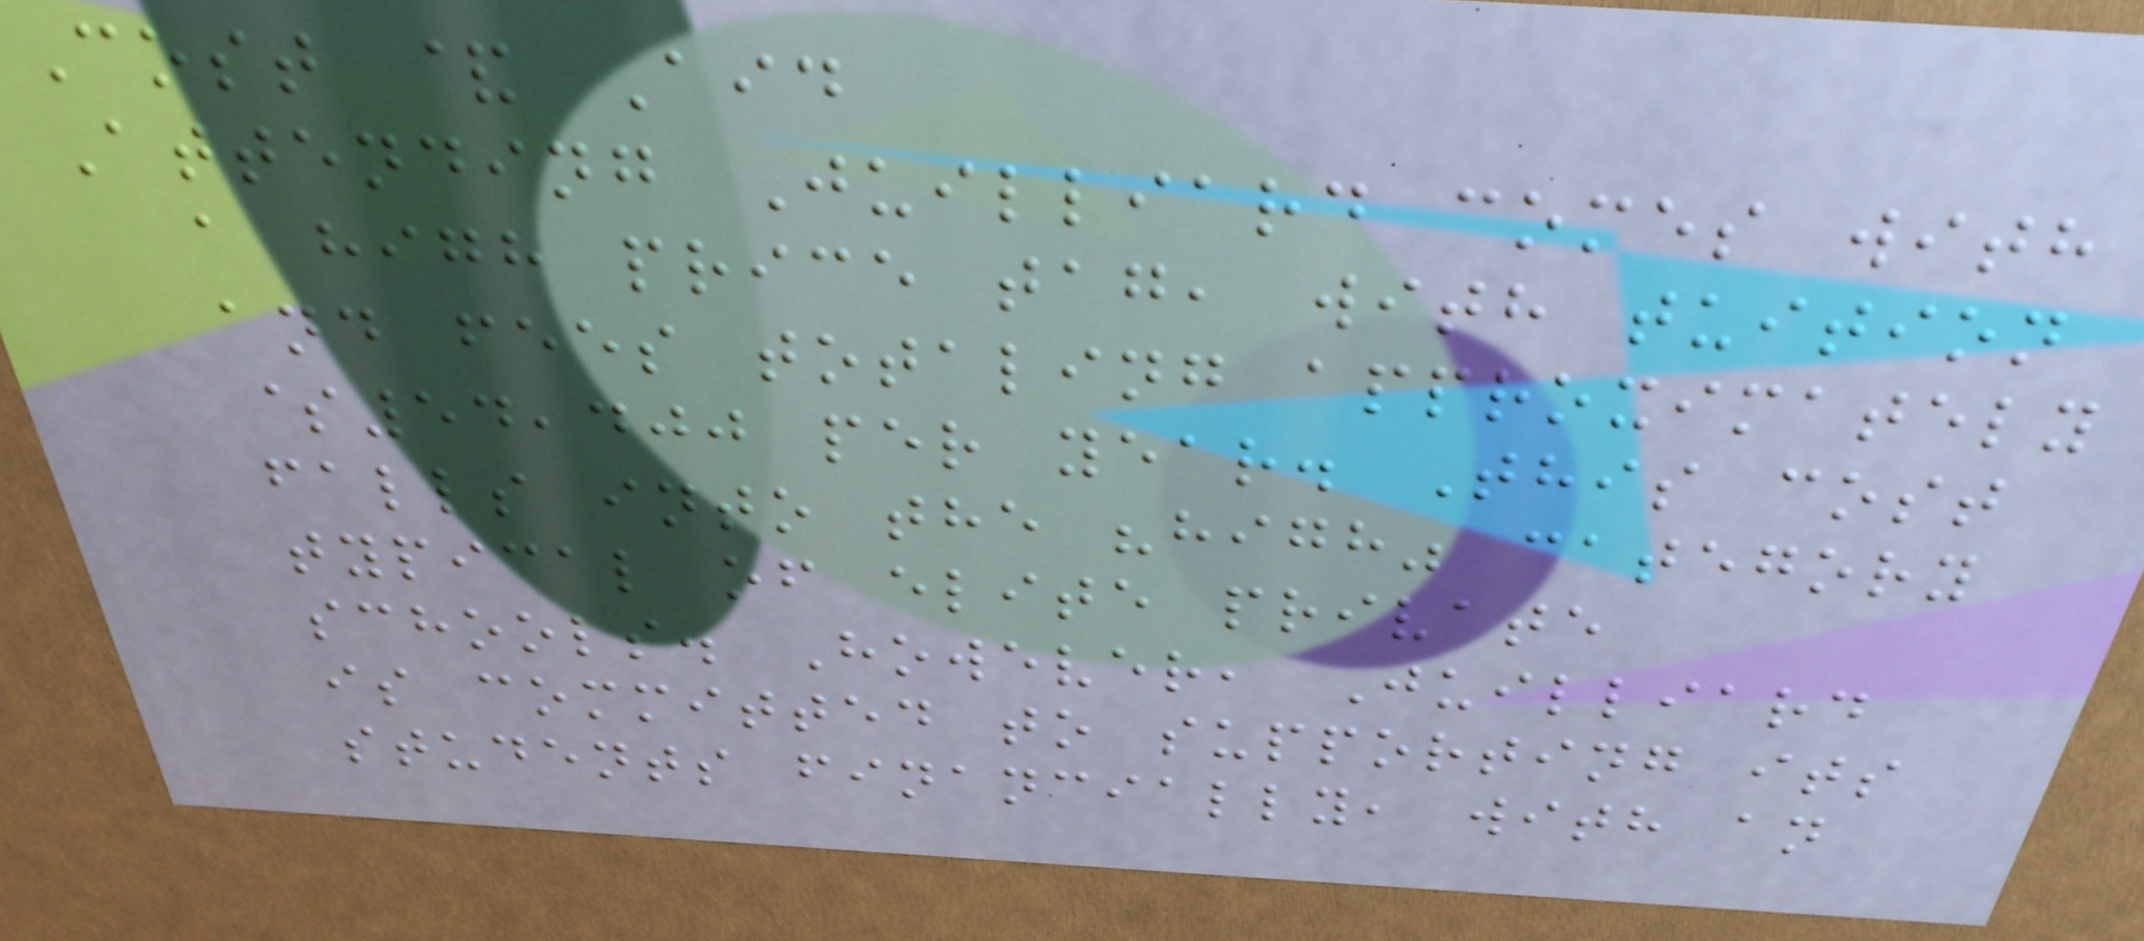Cost & Aid
Attending Juilliard comes with
a high price tag, with tuition
and fees totaling approximately
$54,400 per year. This cost
falls into the "high" category
typical of elite private
schools. However, Juilliard
is committed to supporting its
students financially, with an
